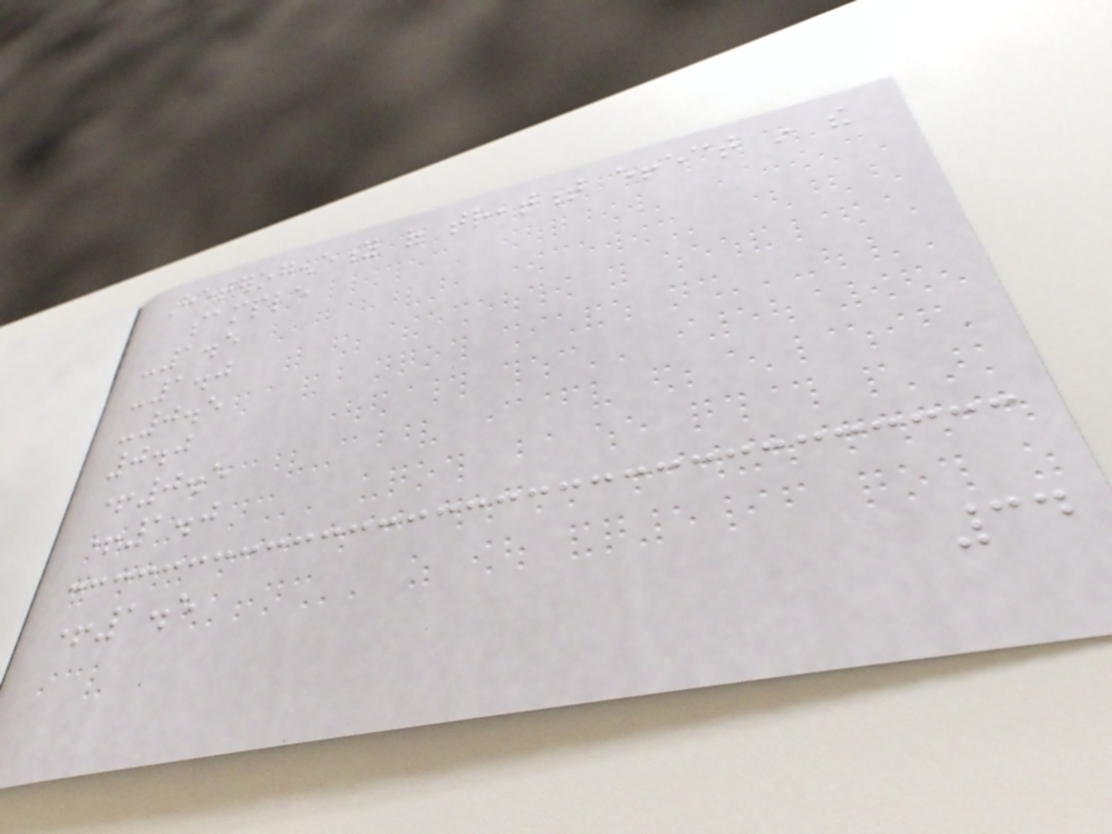Heterogeneity of treatment effect in the
sample
-1.5
-1.0
-0.5
0.0
+0.5
+1.0
+1.5
34
